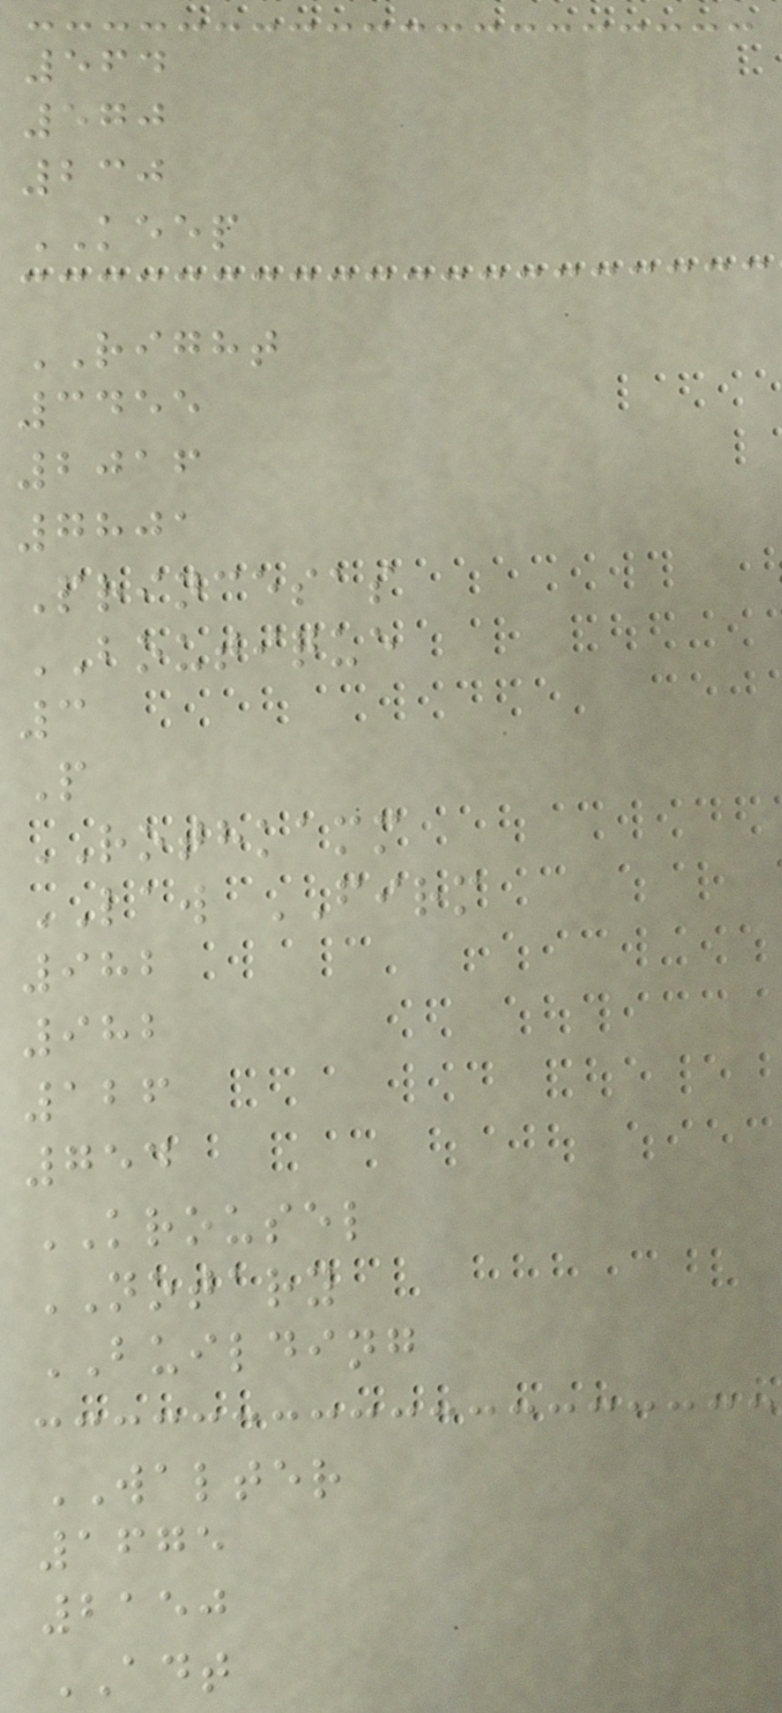564
570
230
KEEP
RIGHT
3455
2016
7801
Princesas
BOUTIQUE
3
P
ROTHKAMM
LAW FIRM
982
982
126
754
KROUSEL
NOTARY
BUILDING
WALTER
1675
2150
ADT
